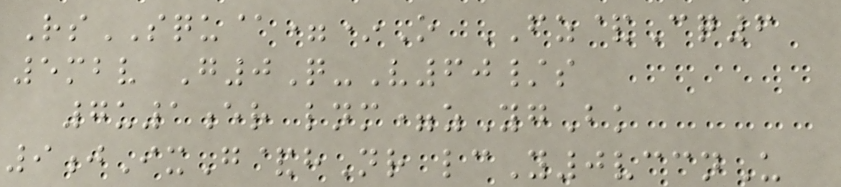RsSQU@=*O FZ&Cq6
5mbv G0Q-V60/s
7u1er lnm=zYgBk
9jIxG&hNr lcY0vccnU
